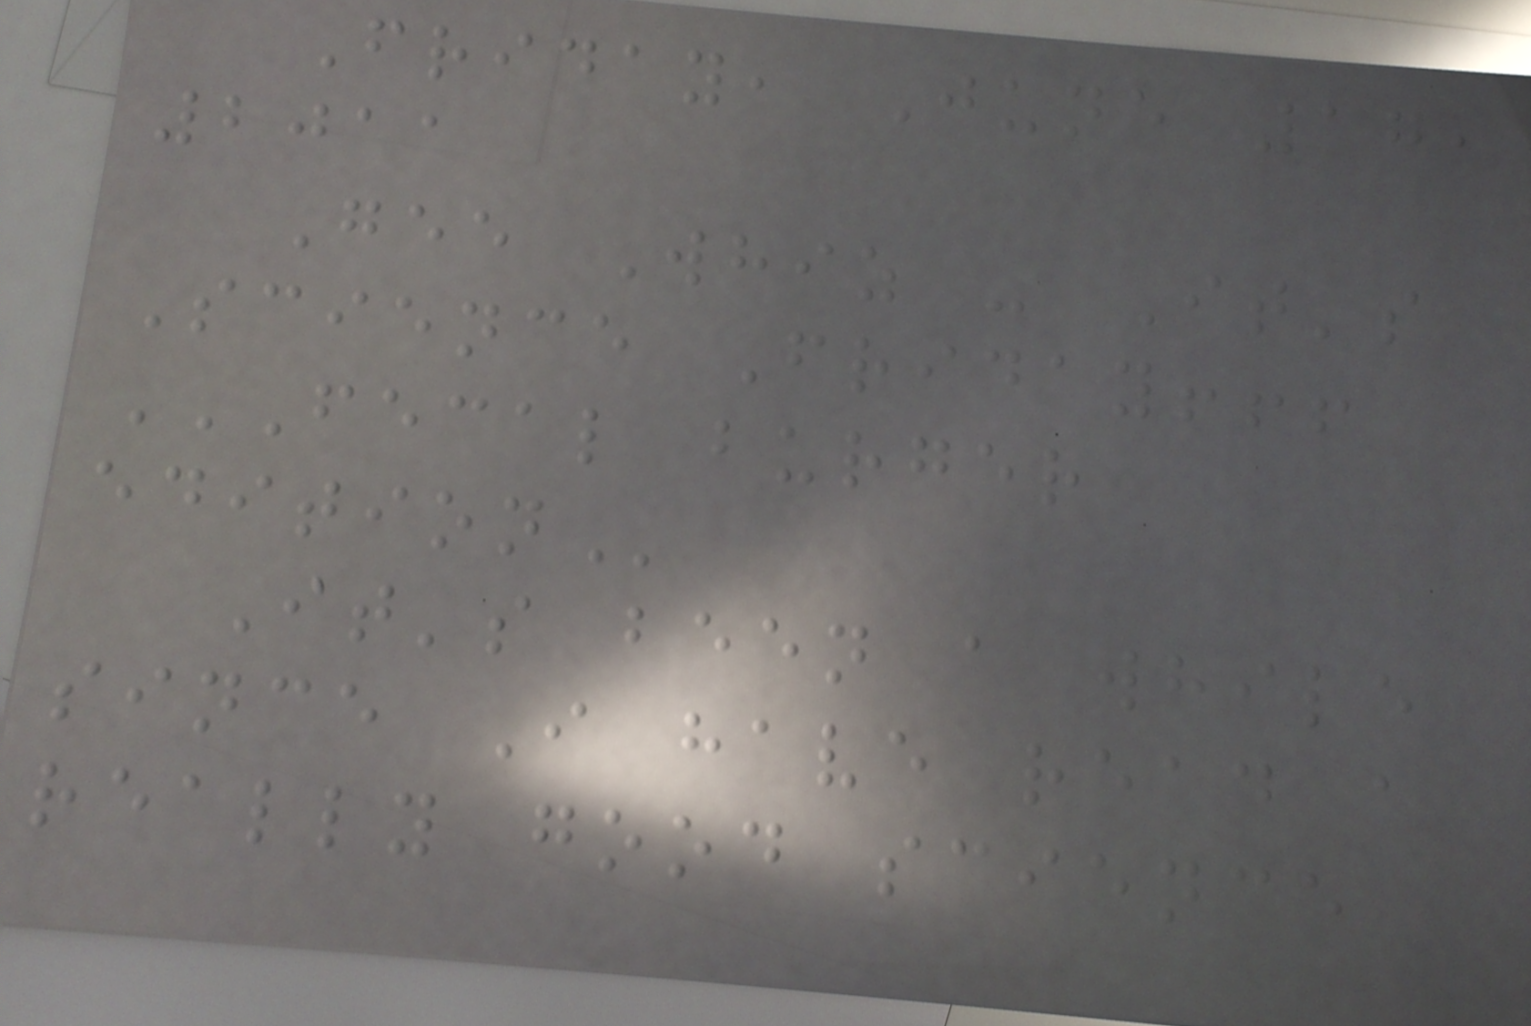Friday, June 17,
2011
Gee Whiz - It's
Science Friday!!!
FECAL BURGER
EDITION
It's been a while
since I have read a
really good science
